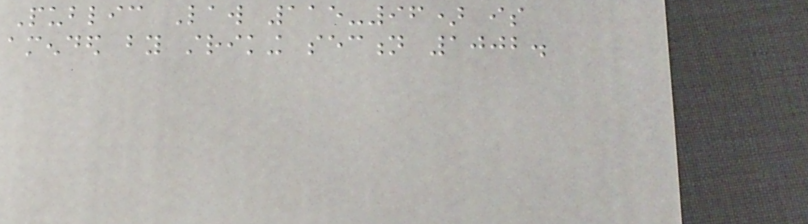Public Law 115-96) is
amended by striking section 1002.
